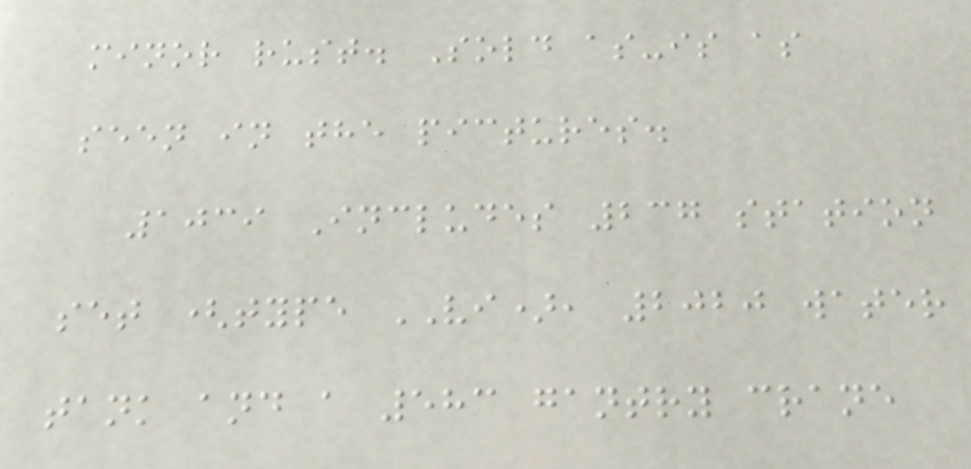minor rust. Sold as-is as
seen in the pictures.
1039 Includes 237 station
set (type VI), 2020 water
tank and a 583 gantry crane
